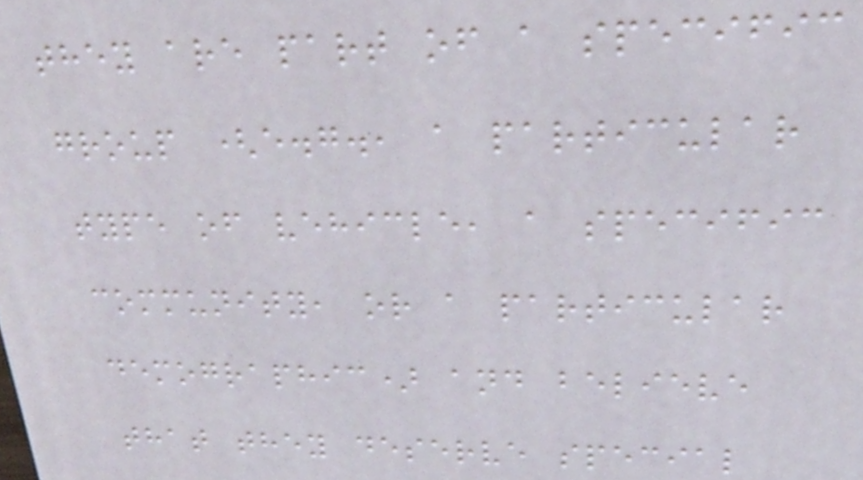they are part of a specific
group (e.g., a particular
type of vehicle, a specific
community, or a particular
demographic) and believe
that they deserve special
